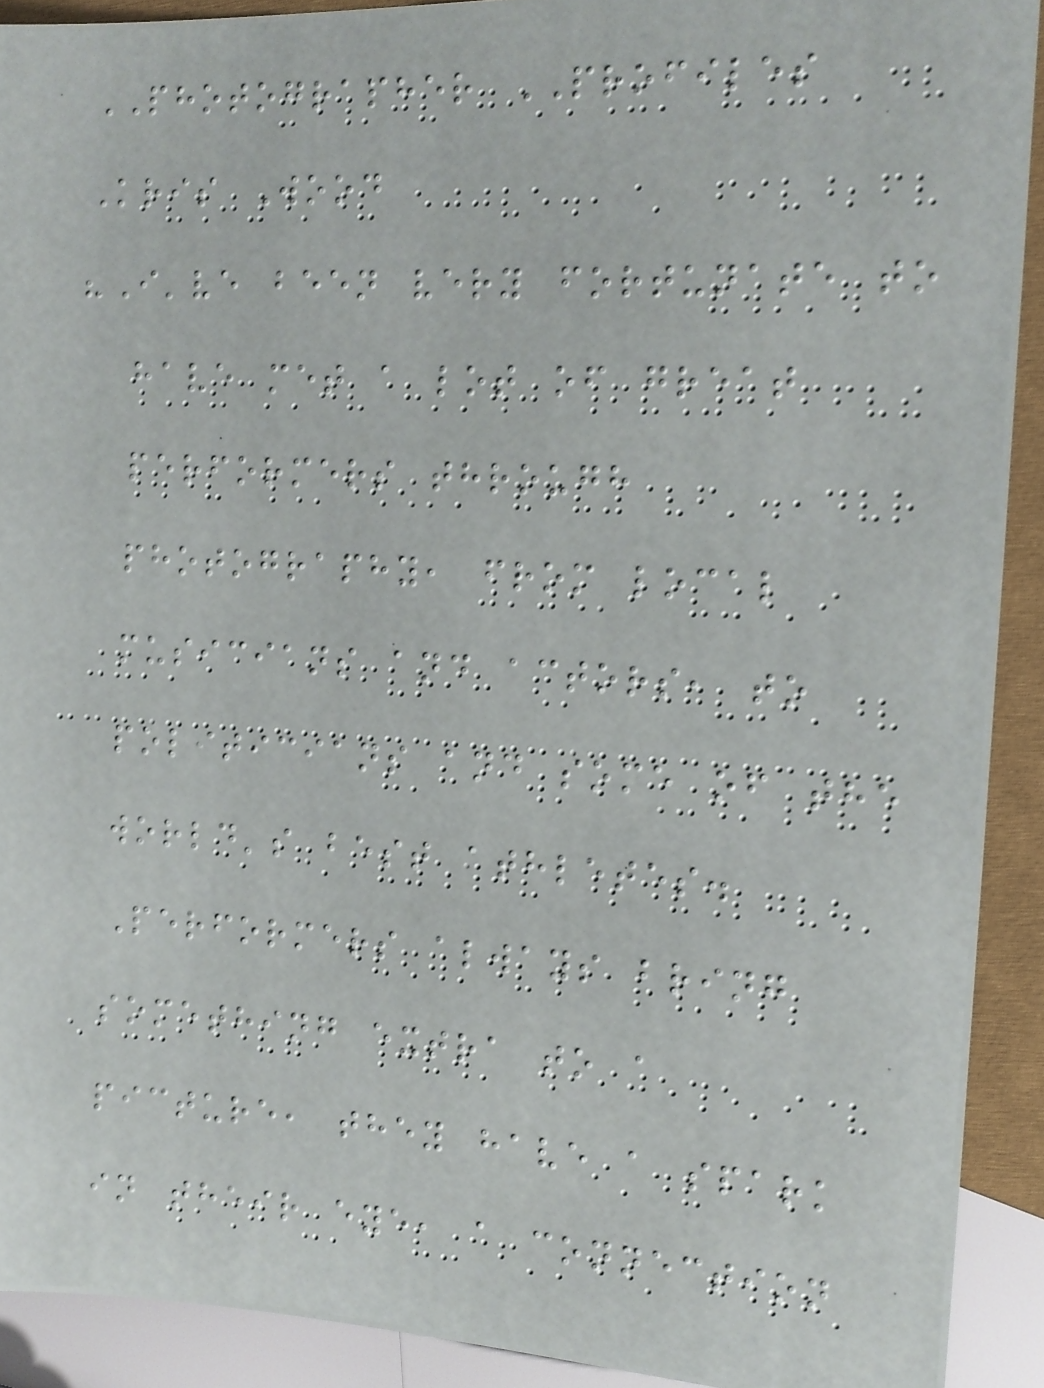PHOTOGRAPHER PROFILES
Kris Wood
"I've been very fortunate to
have met a lot of great
performers through
photography, from local
musicians and actors, to
politicians and some of the
world's best athletes.
Performers always bring
something extra to a
picture, they have a spark
in their eye, a connection
